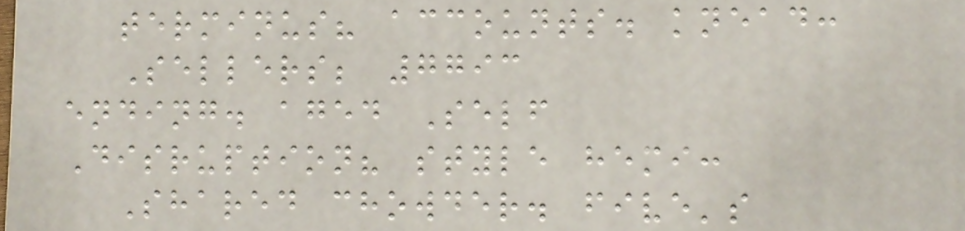terminus? accounts. knead:
Sellers; 7793
ending. aged Self
Disruption? style hemi:
Shared chowder. five's
